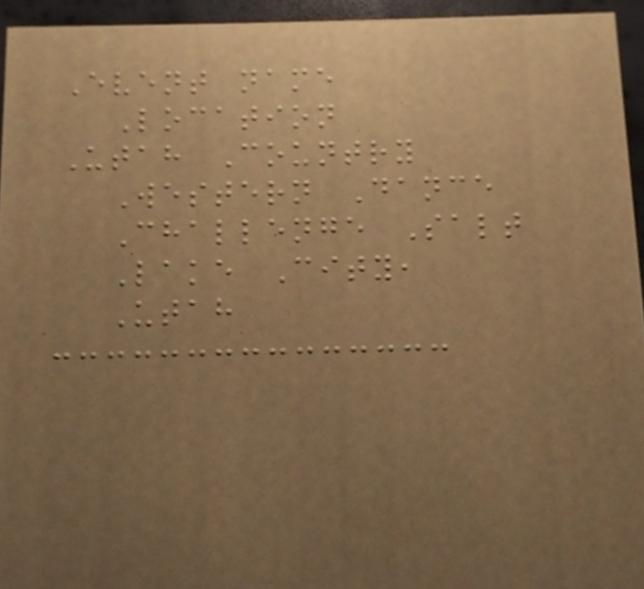Event name
Location
Utah Country
Western Dance
Challenge Salt
Lake City,
Utah
